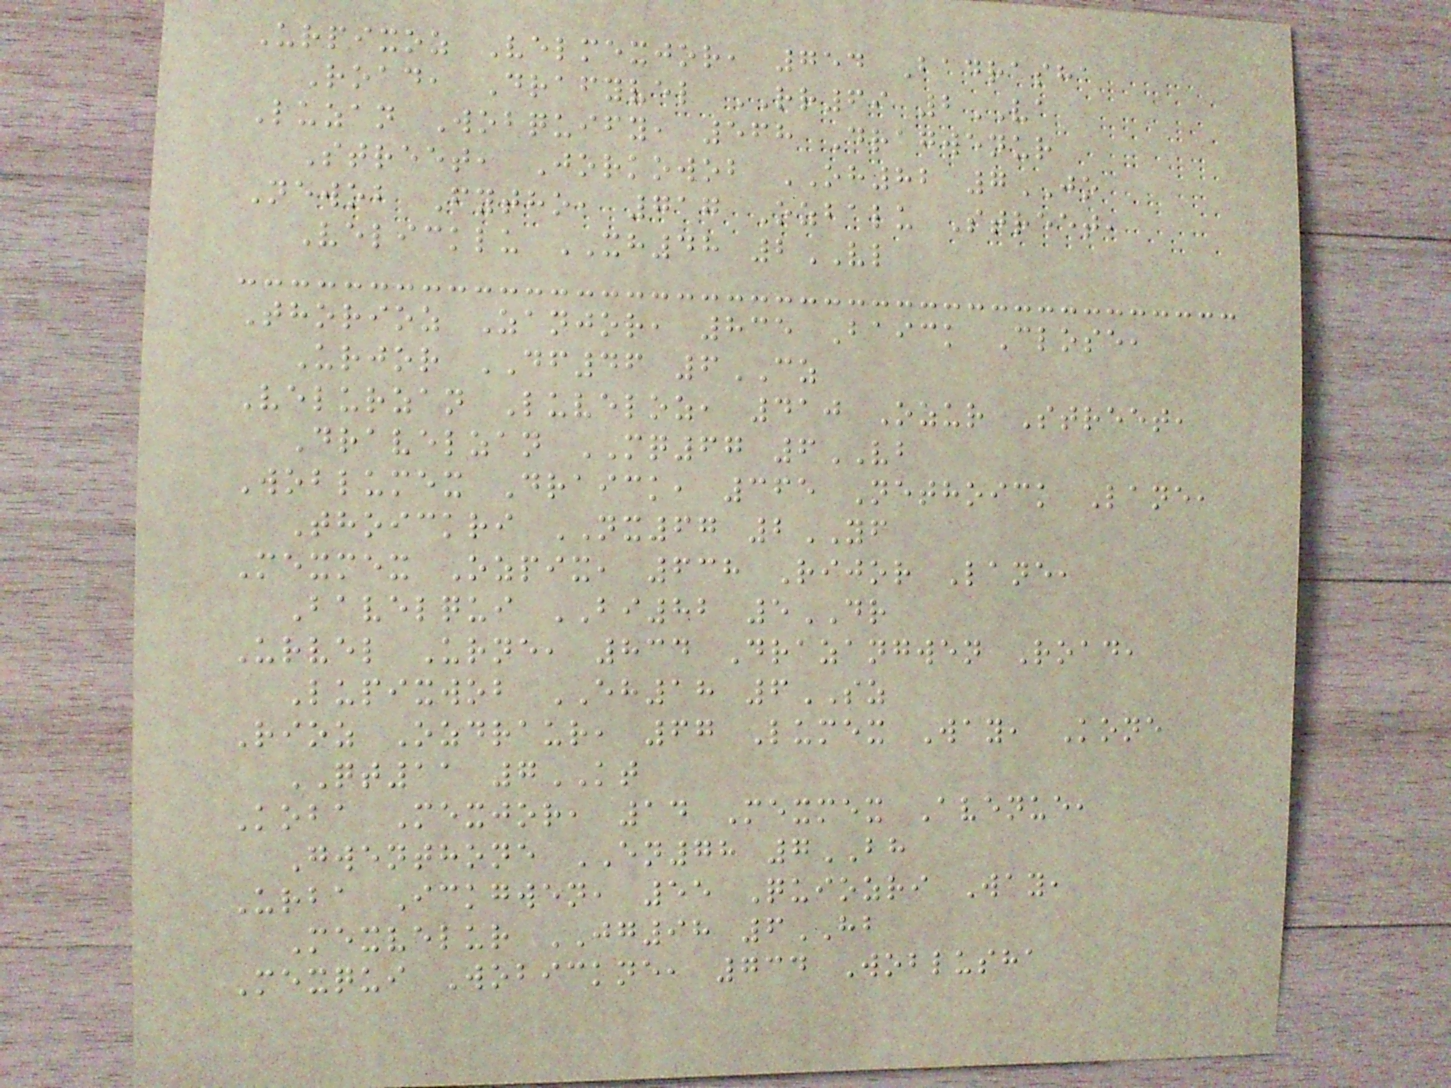Urpixoz Velmexjor, 754 Badrasha
Road, Drafyvel RR69 2VA
Luzan Wobquify, 568 Dragwenur
Street, Jorkowob OH82 7JO
Newob Fytho, 717 Ozbalu Street,
Velicklu XH48 2VL
Thorioz Zanjor, 835 Baick Close,
Urjor DF46 6CZ
Velurzan Luveloz, 410 Ozur Street,
Dravelzan MQ67 6VB
Woblumex Draick, 365 Nethoick Lane,
Thoickri NX67 2YF
Mexmex Ozpix, 638 Rijor Lane,
Bavelqui BI82 5DR
Urvel Urne, 834 Drazangwen Road,
Lupixwob EH18 6SZ
Rioz Ozdraur, 67 Lumex Way, Kone
QT11 7KT
Koba Mexjor, 14 Mexmex Avenue,
Gwenthone EN78 7BH
Urba Ickgwen, 55 Quiozri Way,
Mexvelur JG98 6HB
Mexqui Wobickne, 734 Woblusha
